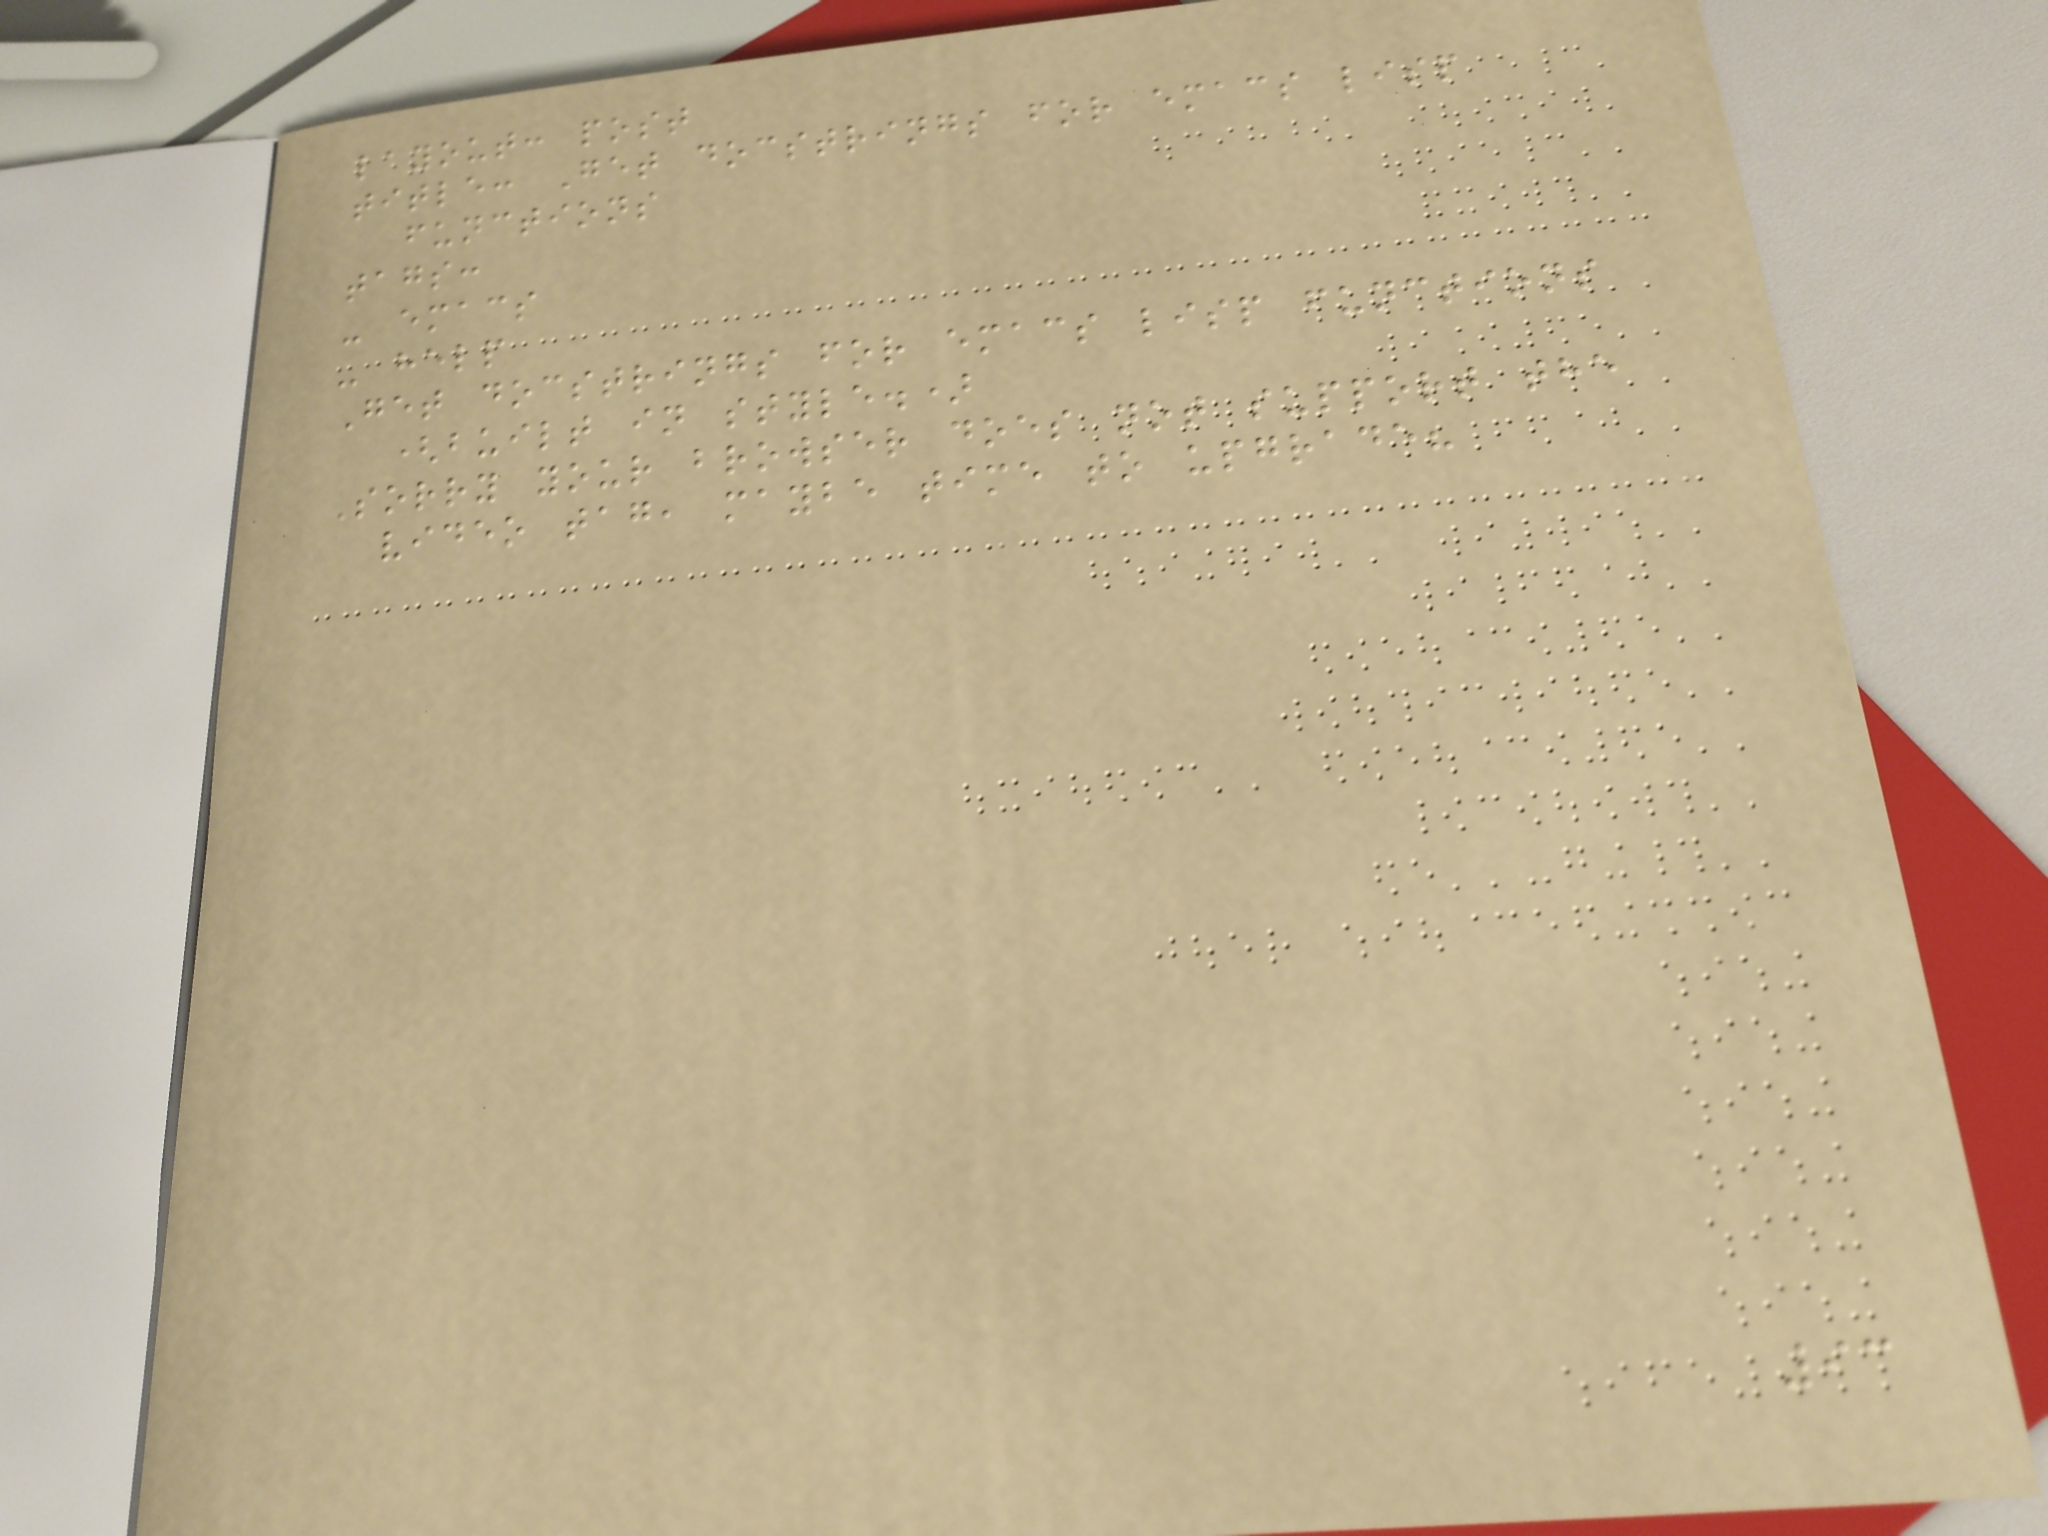layout: post
title: Get docstrings for emacs lisp
functions
tags:
- emacs
- help
Get docstrings for emacs lisp functions
(built in style.)
Sorry your browser does not support the
video tag, maybe time to upgrade?
93
